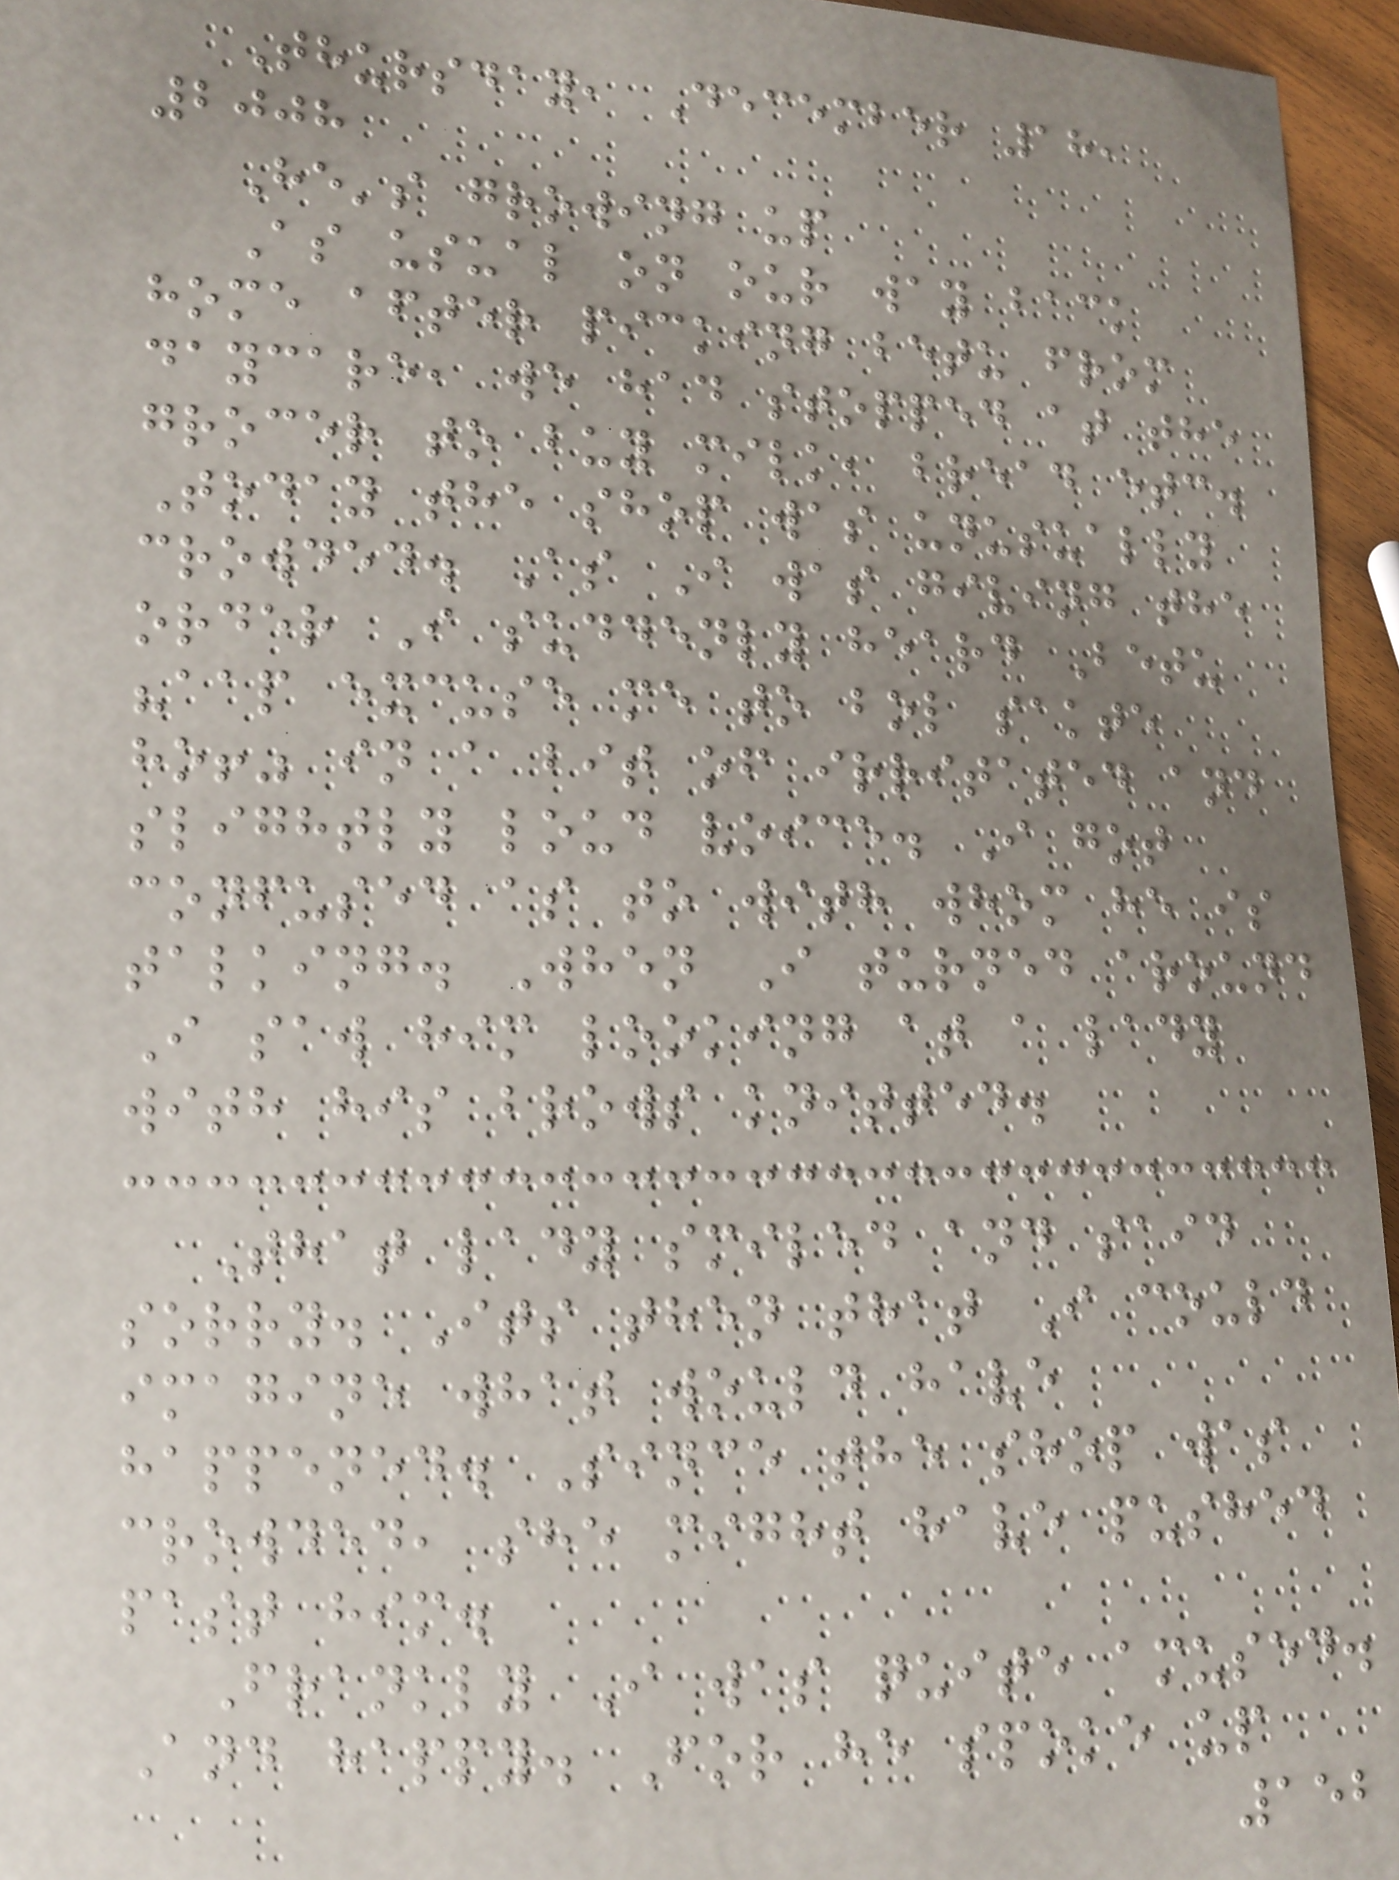Thursday, December 18,
2008
He's growing up
As usual on our way back
home after picking betu from
daycare, we had stopped at the
grocer to buy milk, bread etc.
Today the shop was unusually
crowded. As I was giving the
order I suddenly heard Betu
"aap excuse me to bol sakte
ho!" in a bit of irritated and
slightly loud voice. I got
confused as to with whom he is
talking. When I turned around
I saw him looking at a lady
with his brows knitted.
That lady smiled and said
sorry. Its then that I could
imagine what would have
happened. Since the shop was
crowded, she might have pushed
past him.
Frankly I was quite amused.
And happy. For he spoke up
152
